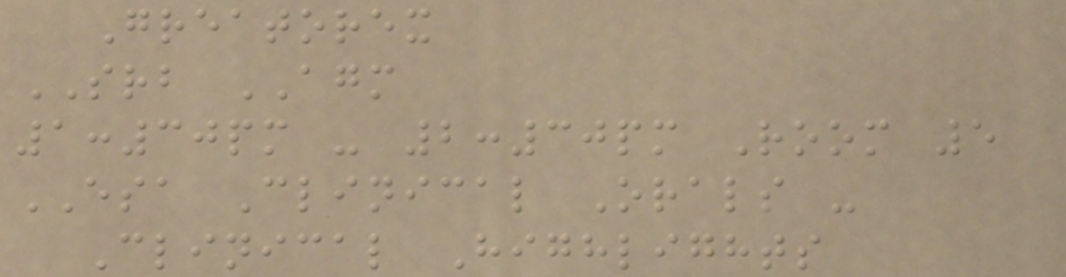Greatorex
SRB AGM
1:30pm - 2:30pm Room 5
ESA Clinical Orals -
Clinical Highlights
